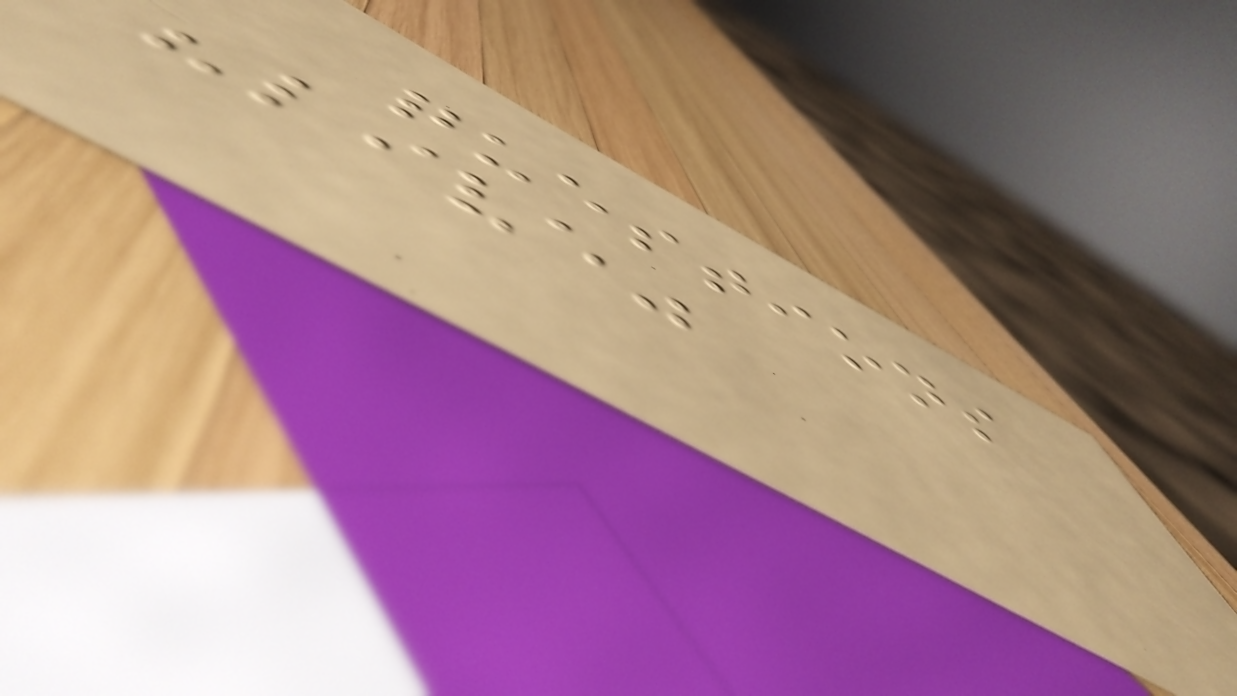questions
"live"
